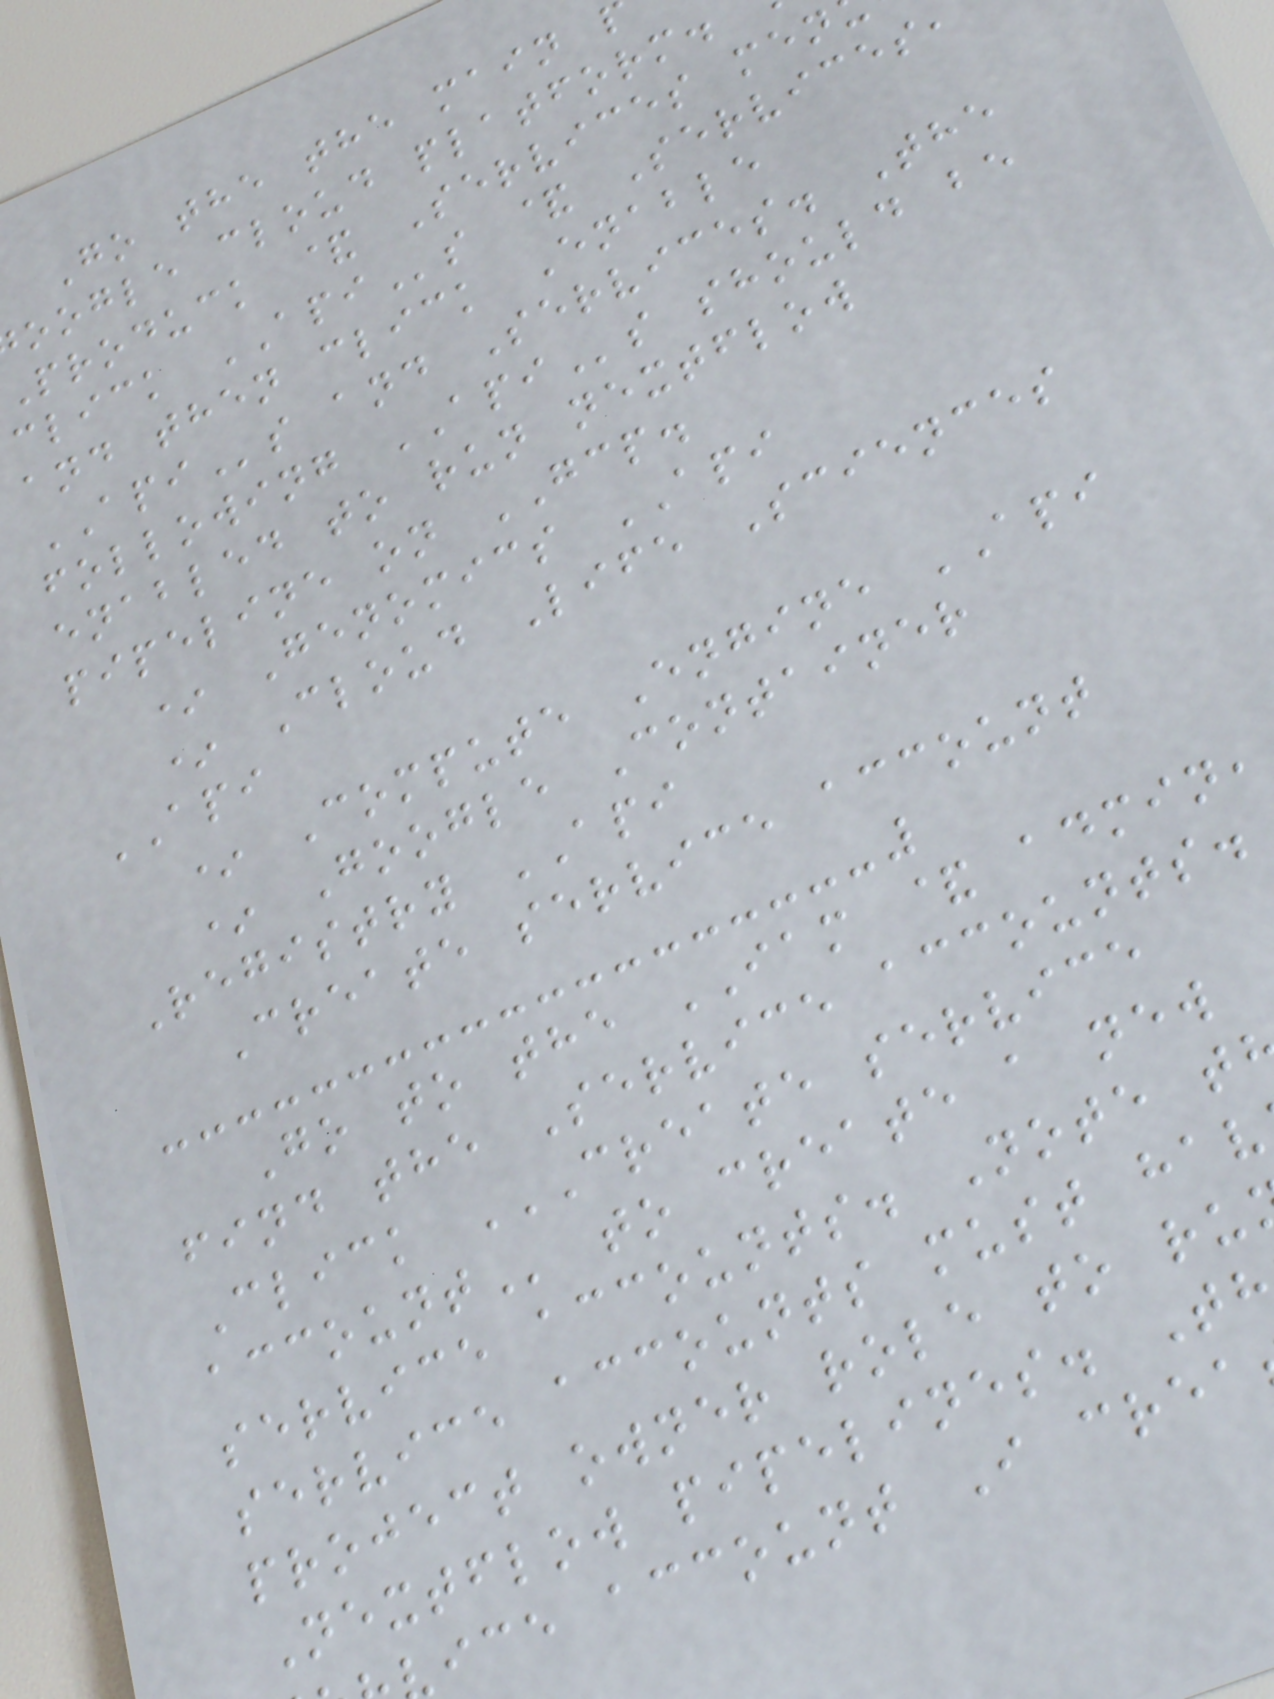Go the the main
oogle cloud platform.
Produck & Services men
click APIs & Services,
and then click Enable
APIs and Services. The
following APIs should be
enabled to run nextflow
pipeline on GCP.
* Genomics API
* Cloud Life Sciences
API
* Compute Engine API
* Google Container
Registry API
Create service account
Go to the IAM & admin,
find the Service accounts.
Click CREATE SERVICE
to create a new
service accounts. Note t
service accounts must hav
project owner role to ru
Nextflow pipelines. Th
ice account I crea
